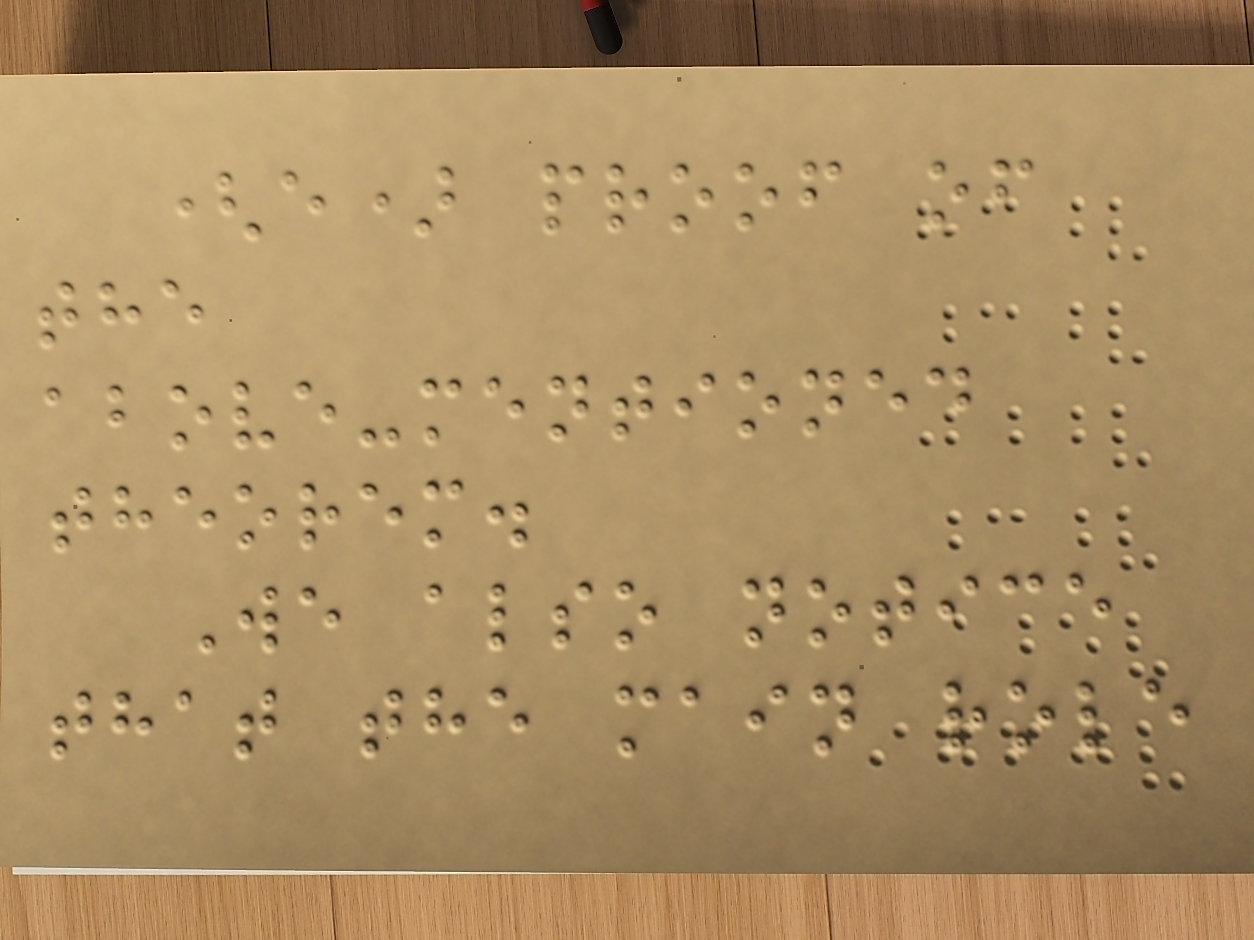(e) proof of
the
above-mentioned
theorem.
We also notice
that the main role
